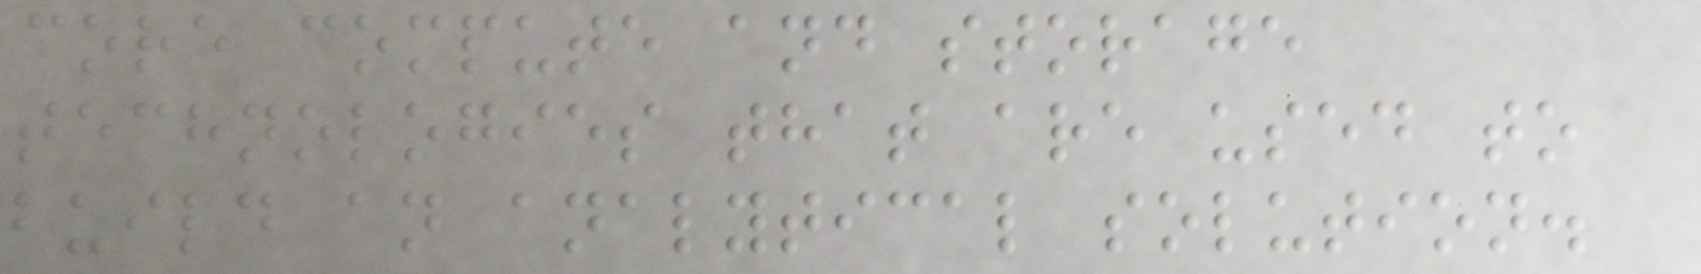core compute and storage
technologies that are used to
build an analytical solution.
